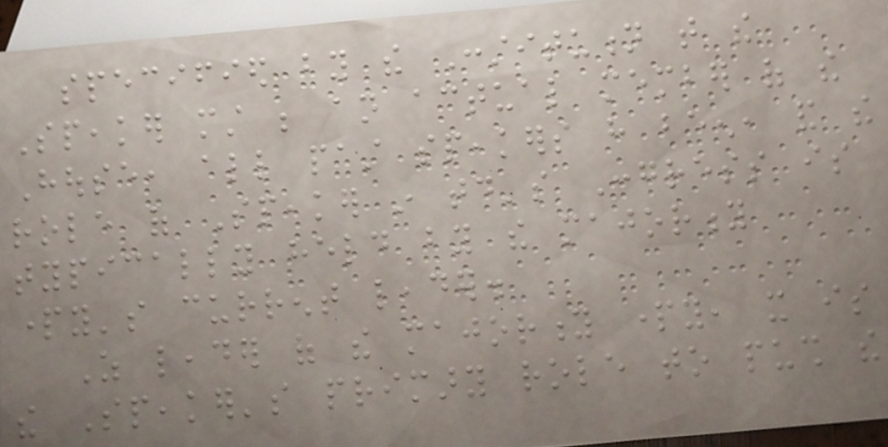specified by the Constitution that the
Speaker must be an actual member of the
House, all past speakers have been, and the
role of Speaker in today's Congress is
typically held by the majority
party's current leader.
As leader of the majority party, it is
the Speaker's primary role to push the
